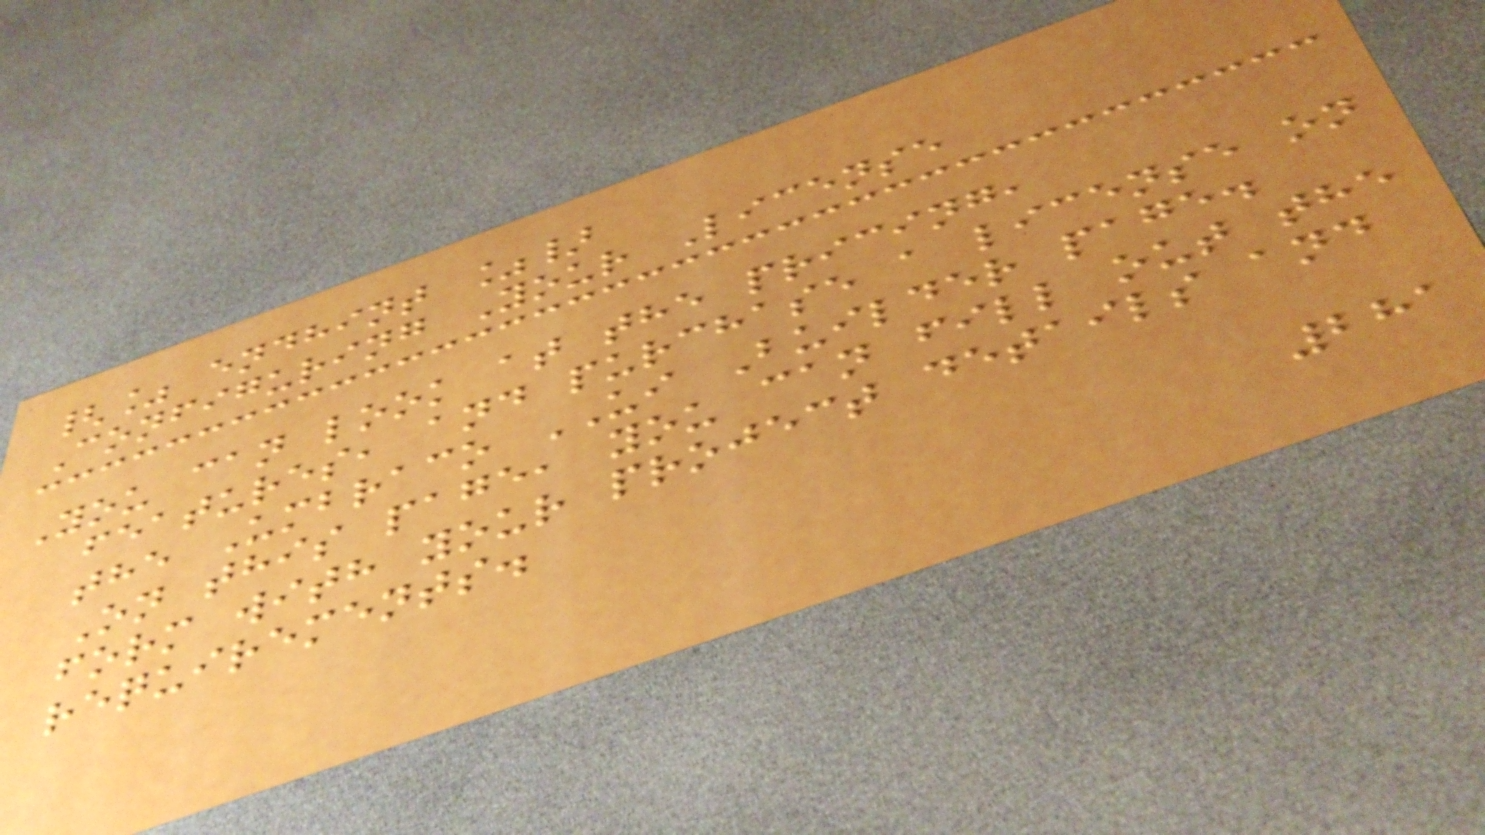{% endhint %}
Configuring Your License
You can look at the pricing,
features, and purchase a license on
the Umbraco UI Builder page.
On this page, you can fill out the
form with your project details and
requirements.
281
